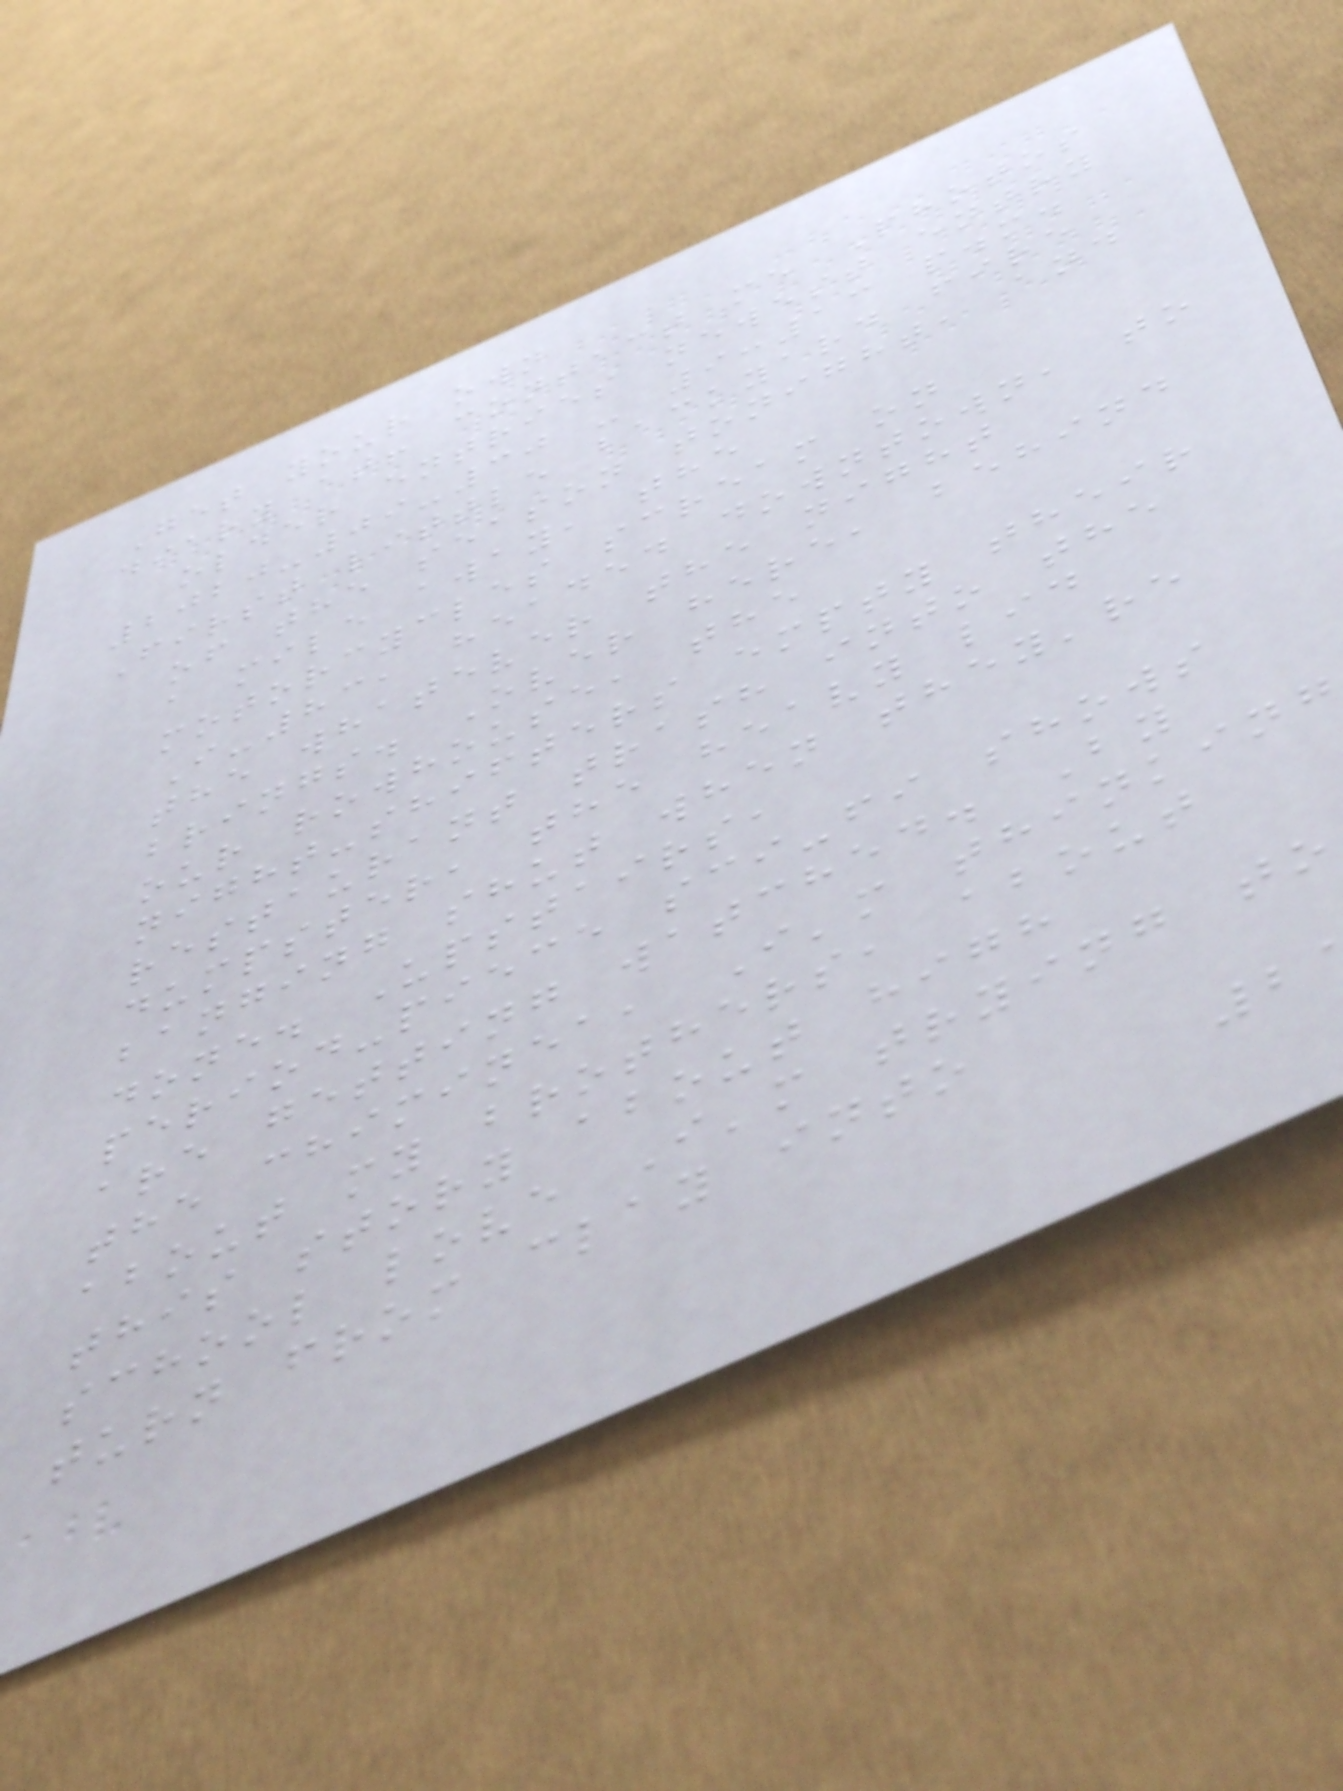Get your own
diary at! contact me Photos
older entries newest entry
2020-09-30 - 9:13 p.m.
First little backyard fire
of the season tonight, and
a mile away, the
motorcycles scream on
I-83, headed downtown, to
the whatever the night
brings. Over here, behind
our rowhouse, the
night-shifters empty their
restaurant trash into the
dumpster, the heavy lid
banging shut when they're
done. Upstairs,
period-piece sci-fi shows
are getting watched. By
the chiminea, I'm thinking
about my brothers, about
this story about high
school love I'm trying to
turn from clay into
